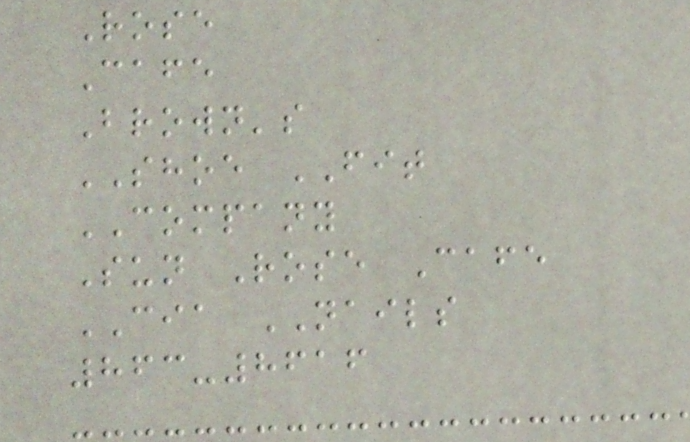Rose
Cafe
Brown's
SHOE FIT
COMPANY
Sun Rose Cafe
CIA NAILS
863-8616
